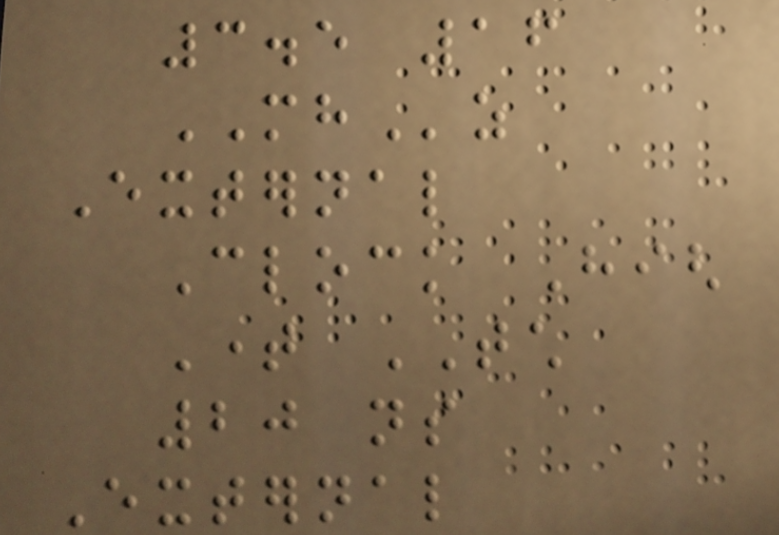3.5 16
MHz
External
Clock High
Time TCH
20 ns
External
